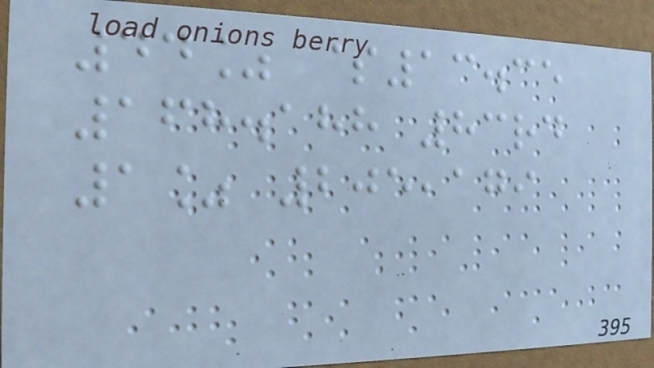44% $13.35
168.188 83rd
1% 205,179
